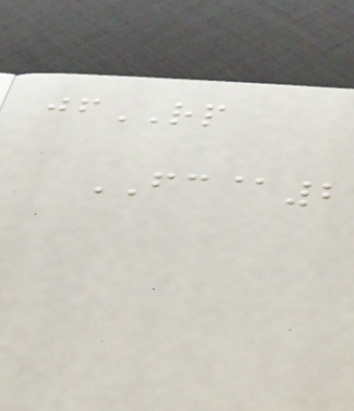jfRP
FC@2
